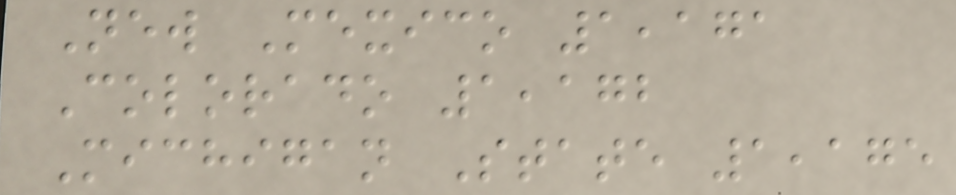New Mexico 1,171
Colorado 1,172
Michigan State 1,175
